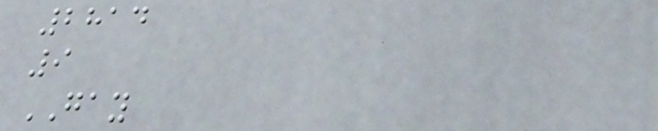2814
9
GAY
